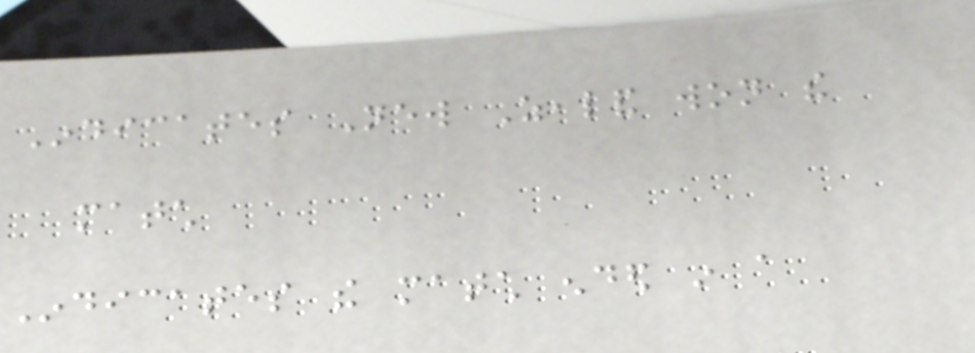Indicates New Zealand won the
match
Indicates the match ended in a
